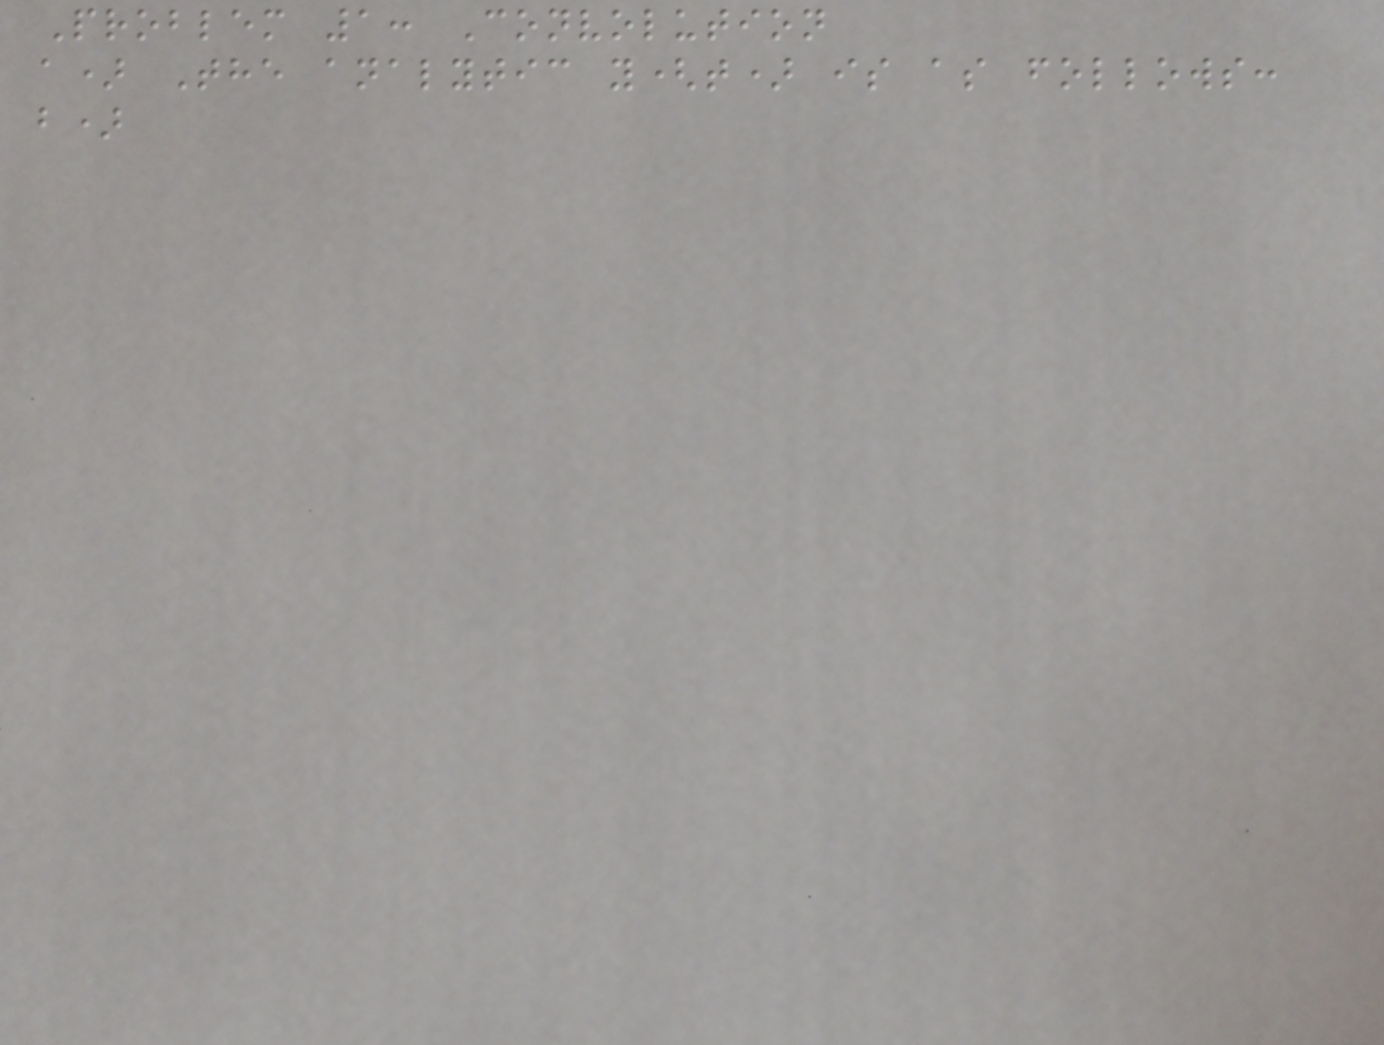Problem 1: Convolution
a) The analytic y(t) is as follows:
b)
